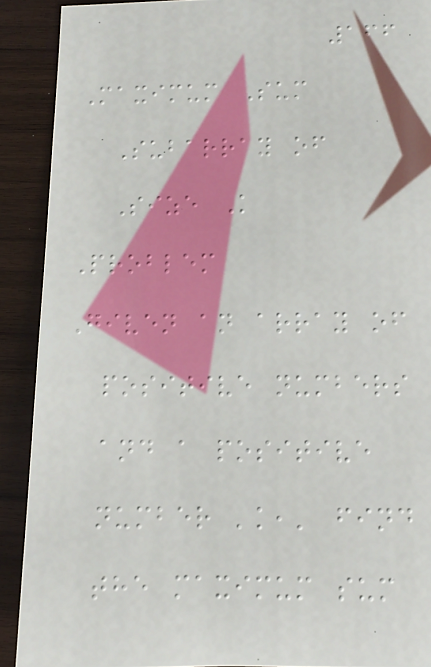166
Maximum Sum
Subarray of
Size K
Problem
Given an array of
positive numbers
and a positive
number 'k,' find
the maximum sum
